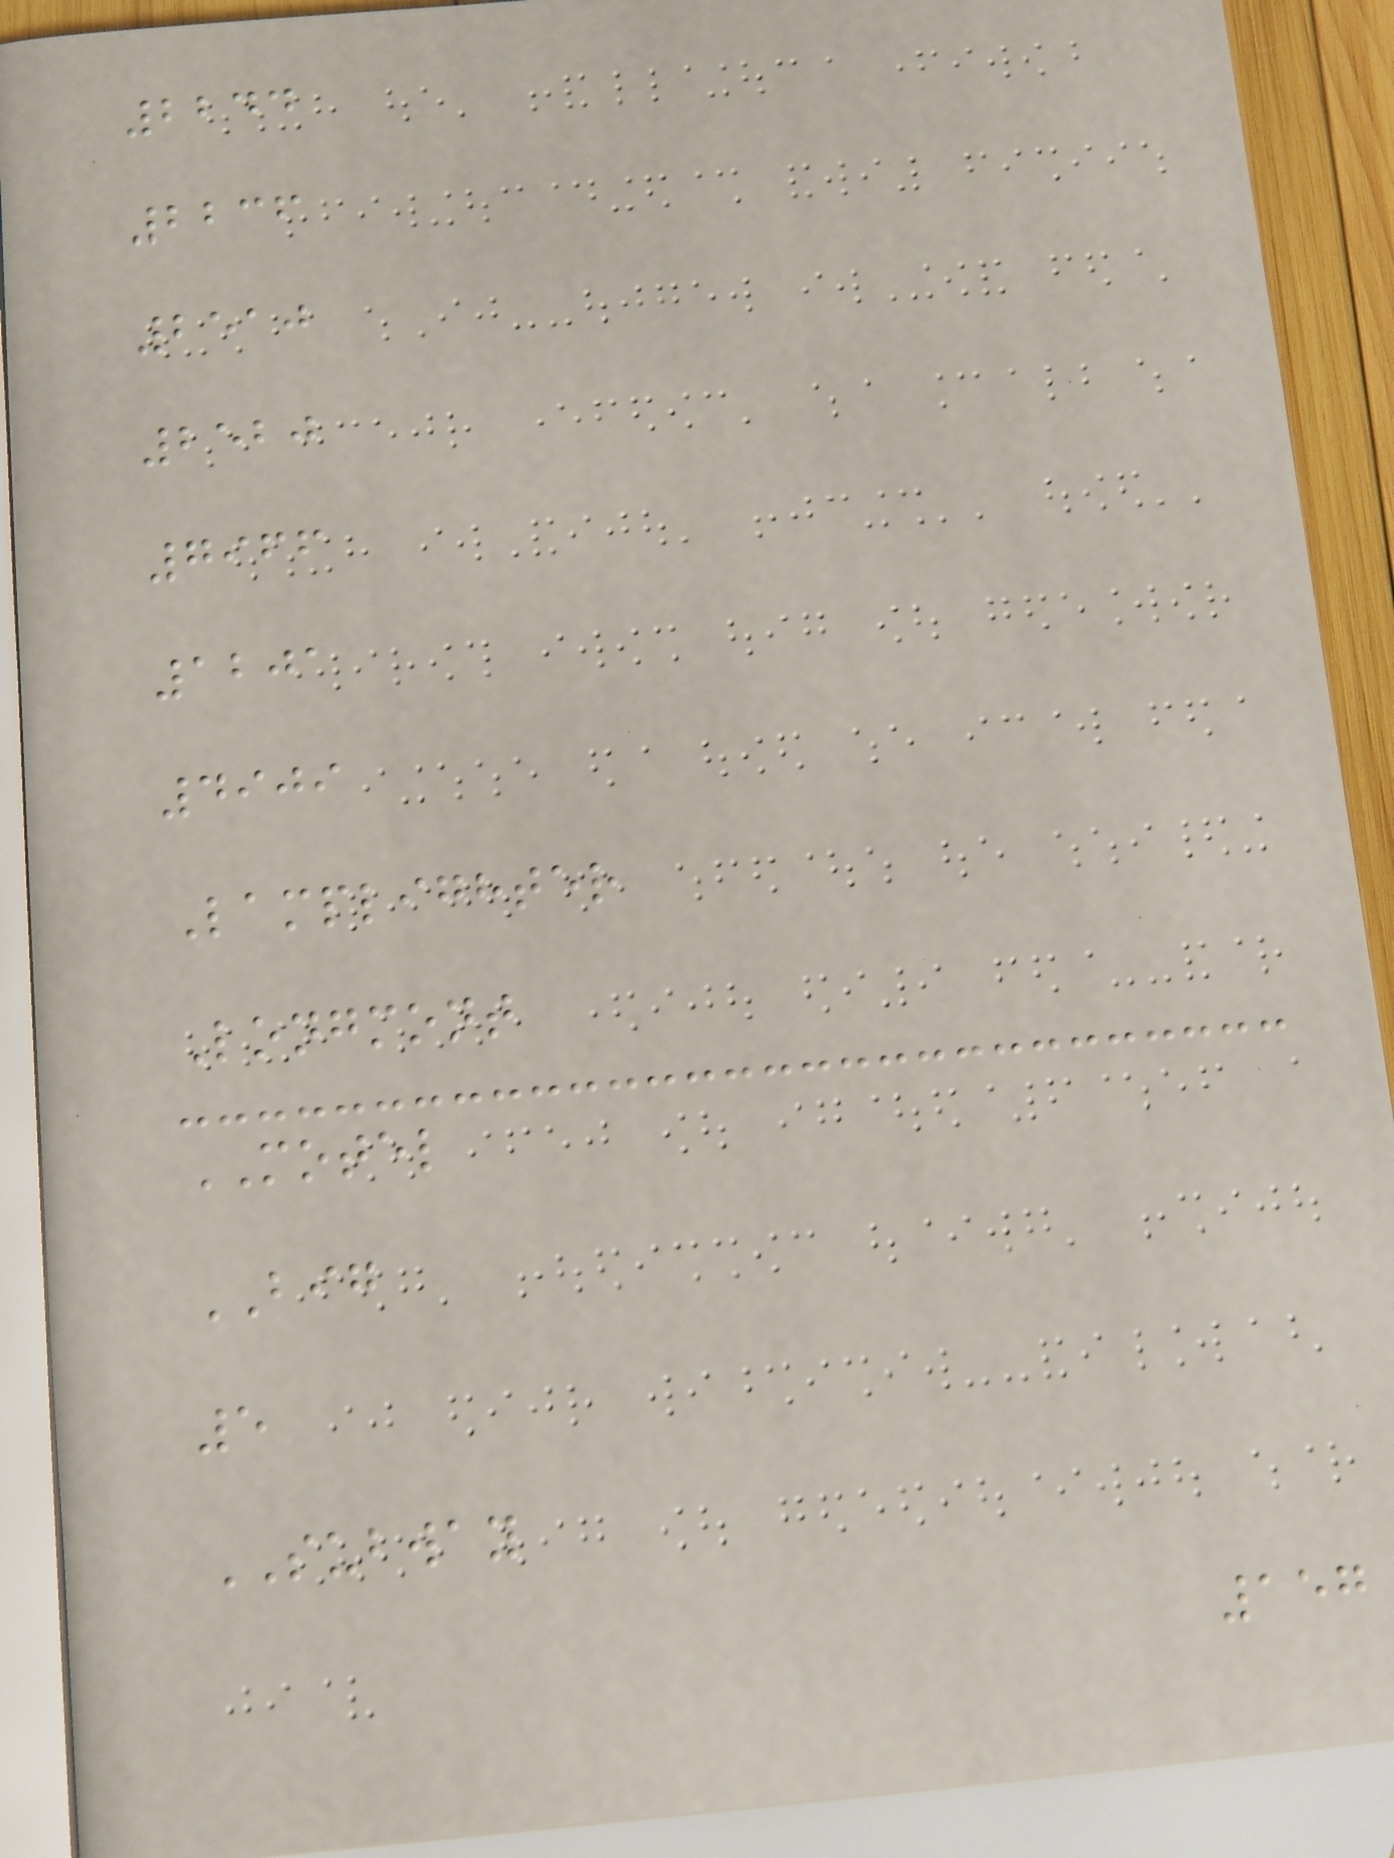2244
2236
2510
2520
7966
1201
4909
Lamplighter
Longmont
MOTEL
BIG
5
SUBWAY
157
